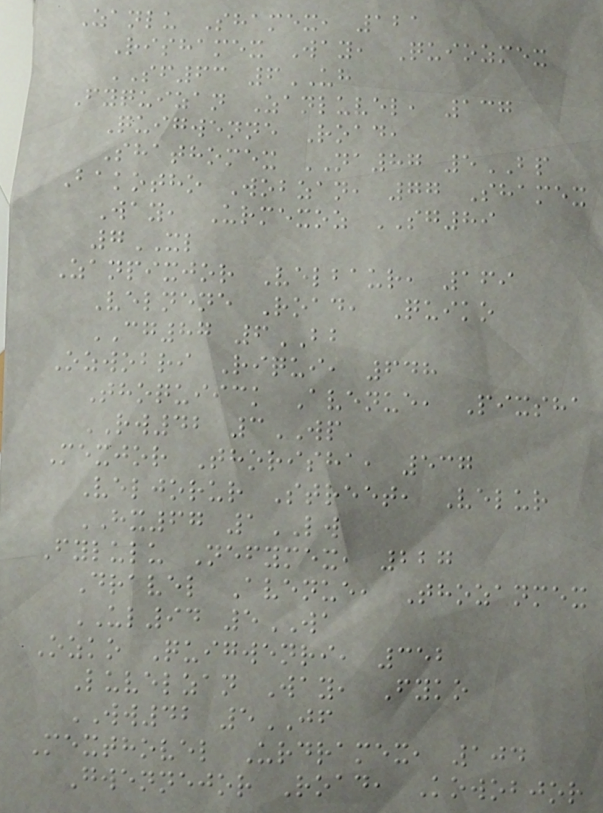Zanlu Shamex, 121
Rishamex Way, Quiozmex
SF63 6UH
Fyquizan Zanluvel, 137
Quigwenne Road,
Shathomex NA87 5BP
Bakotho Wobzan, 77 Shamex
Way, Urmexoz SG89
7XL
Zanpixjor Velbaur, 169
Velnene Road, Quiko
CG87 6BB
Ozwobri Riqui, 648
Thoquiick Avenue, Pixsha
RW42 3WP
Mexjor Thorisha, 537
Veljorur Street, Velur
HX67 1LW
Fylulu Nefymex, 227
Dravel Avenue, Thozanmex
UL94 5WA
Ozko Quigwenri, 352
Luvelzan Way, Fyko
WW42 5JF
Mexthovel Urdramex, 104
Gwennejor Road, Kowobjor
